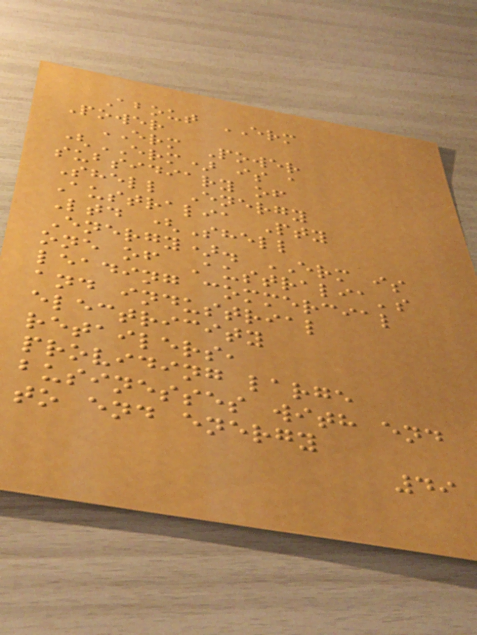About ERM
Power
ERM Power
(ERM) is a
subsidiary of
Shell Energy
Australia Pty
Ltd (Shell
Energy). ERM is
one of Australia's
leading commercial
and industrial
electricity
retailers,
providing large
businesses with end
to end energy
49
